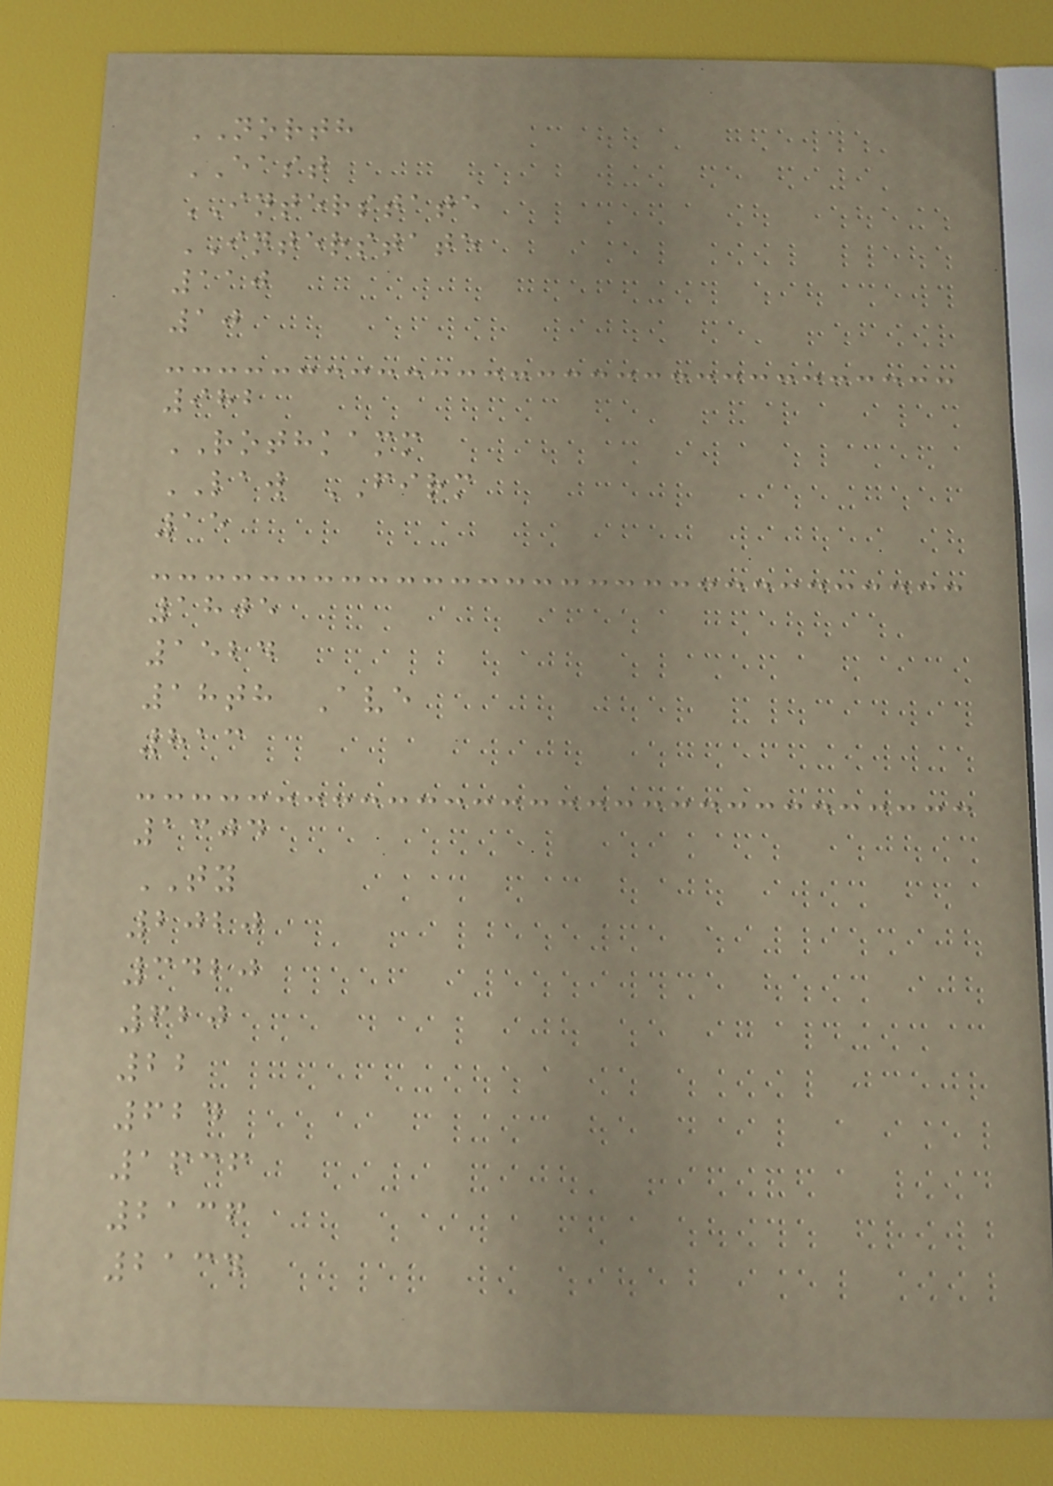NORTH
EAST
INTERSTATE
INTERSTATE
110
10
982
ROTHKAMM
LAW FIRM
15
1805
1524
18th Ave
813
1304
TY
2020
3420
620
22
624
1636
2136
2134
